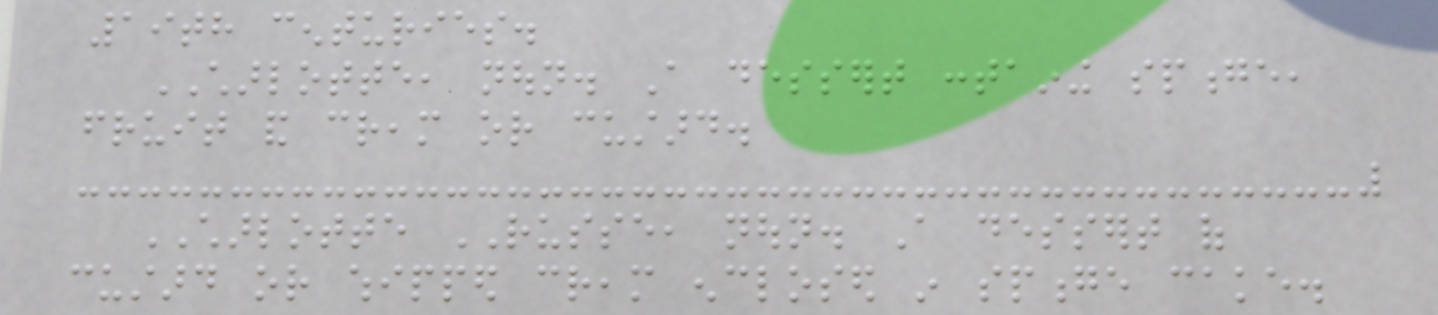19th centuries.
CHARLOTTE, noun. A dessert containing sponge,
fruit and cream or custard.
CHARLOTTE RUSSE, noun. A dessert of
custard or whipped cream enclosed in sponge cake.
